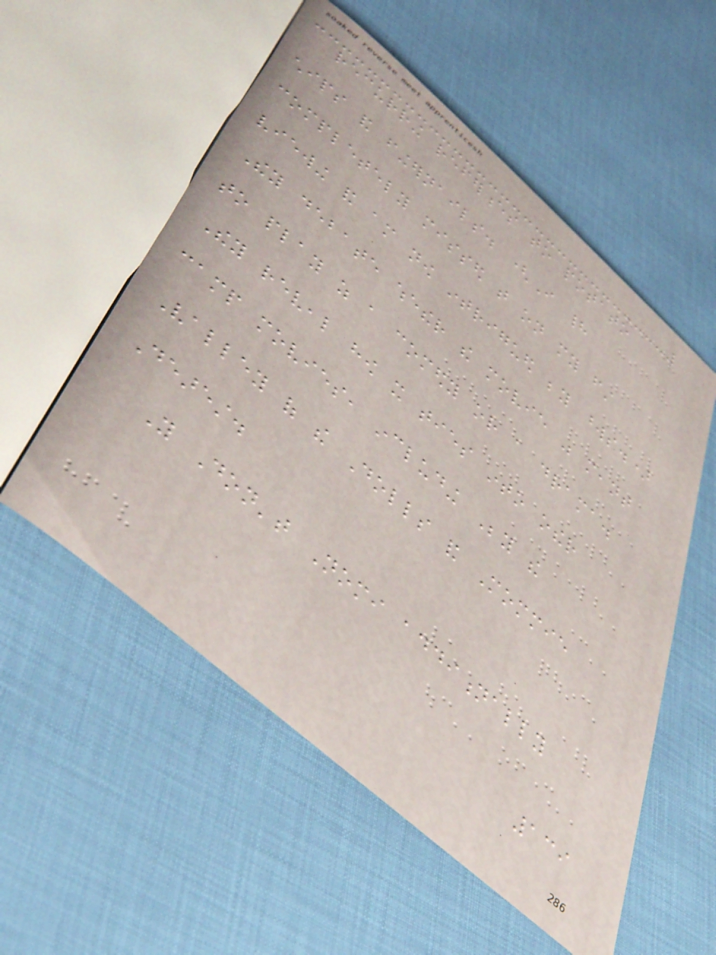recurring references to potato
chips and fingernails. (I had
completely missed that on my first
viewing and am now intrigued beyond words.)
They debate whether the movie was meant
to play as a comedy or a drama.
They reveal how it ties into other
camp movies, including Beyond the
Valley of the Dolls and Mommie
Dearest.
You Don't Nomi additionally
139
